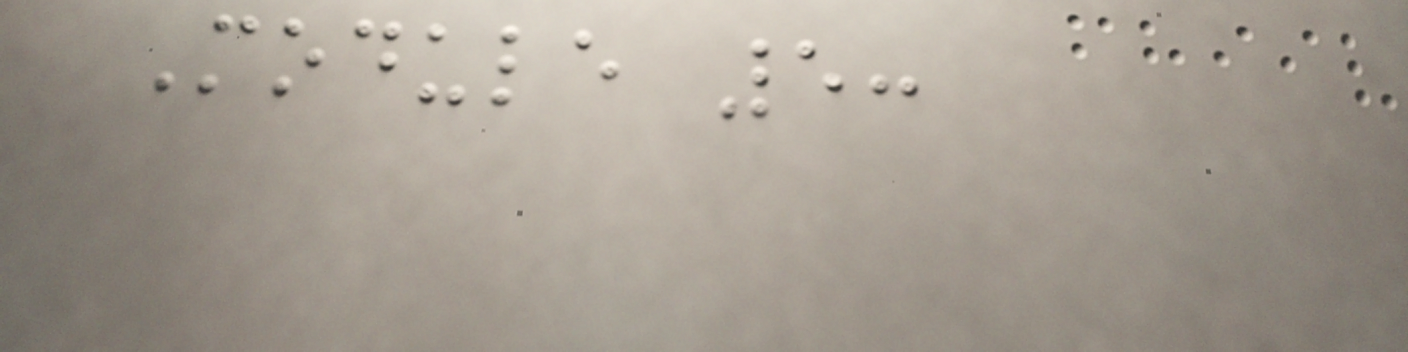Module 5:
